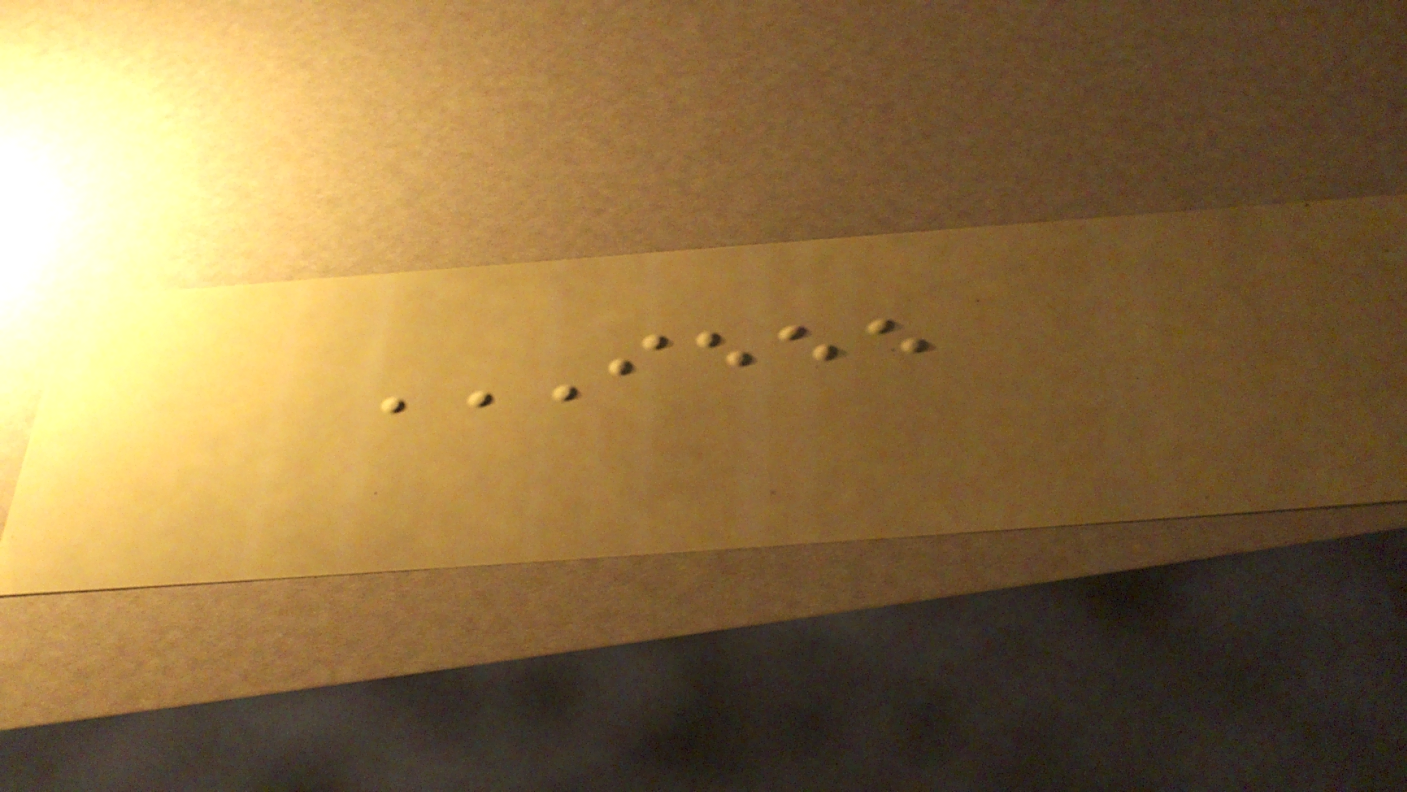IEEE
